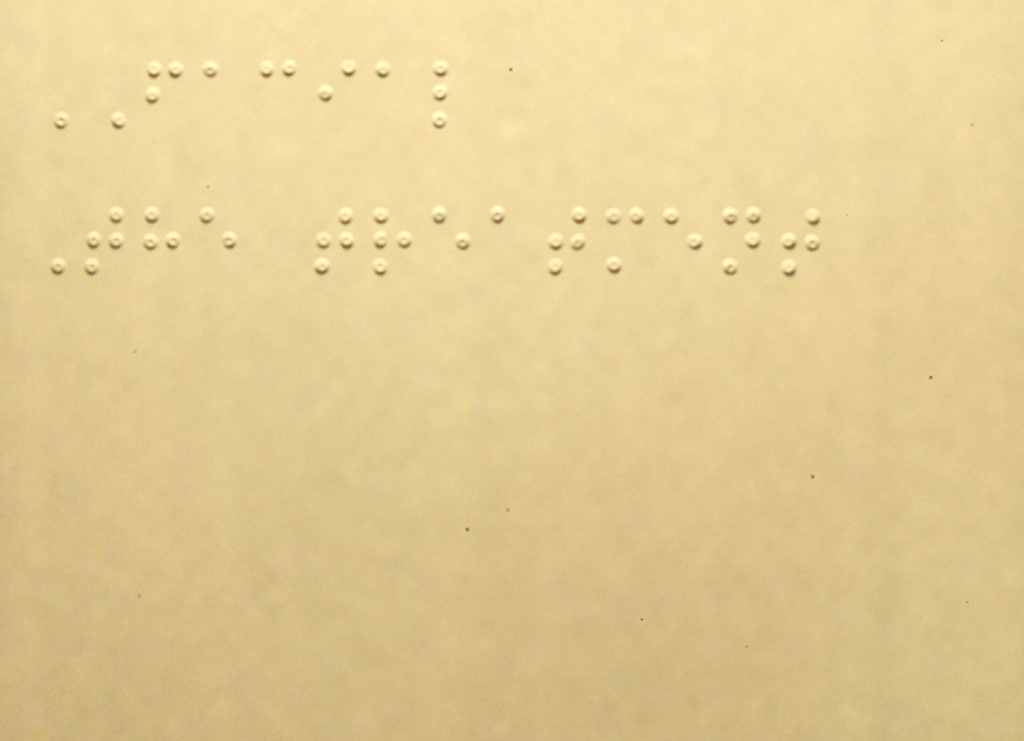FACIAL
The treatment
